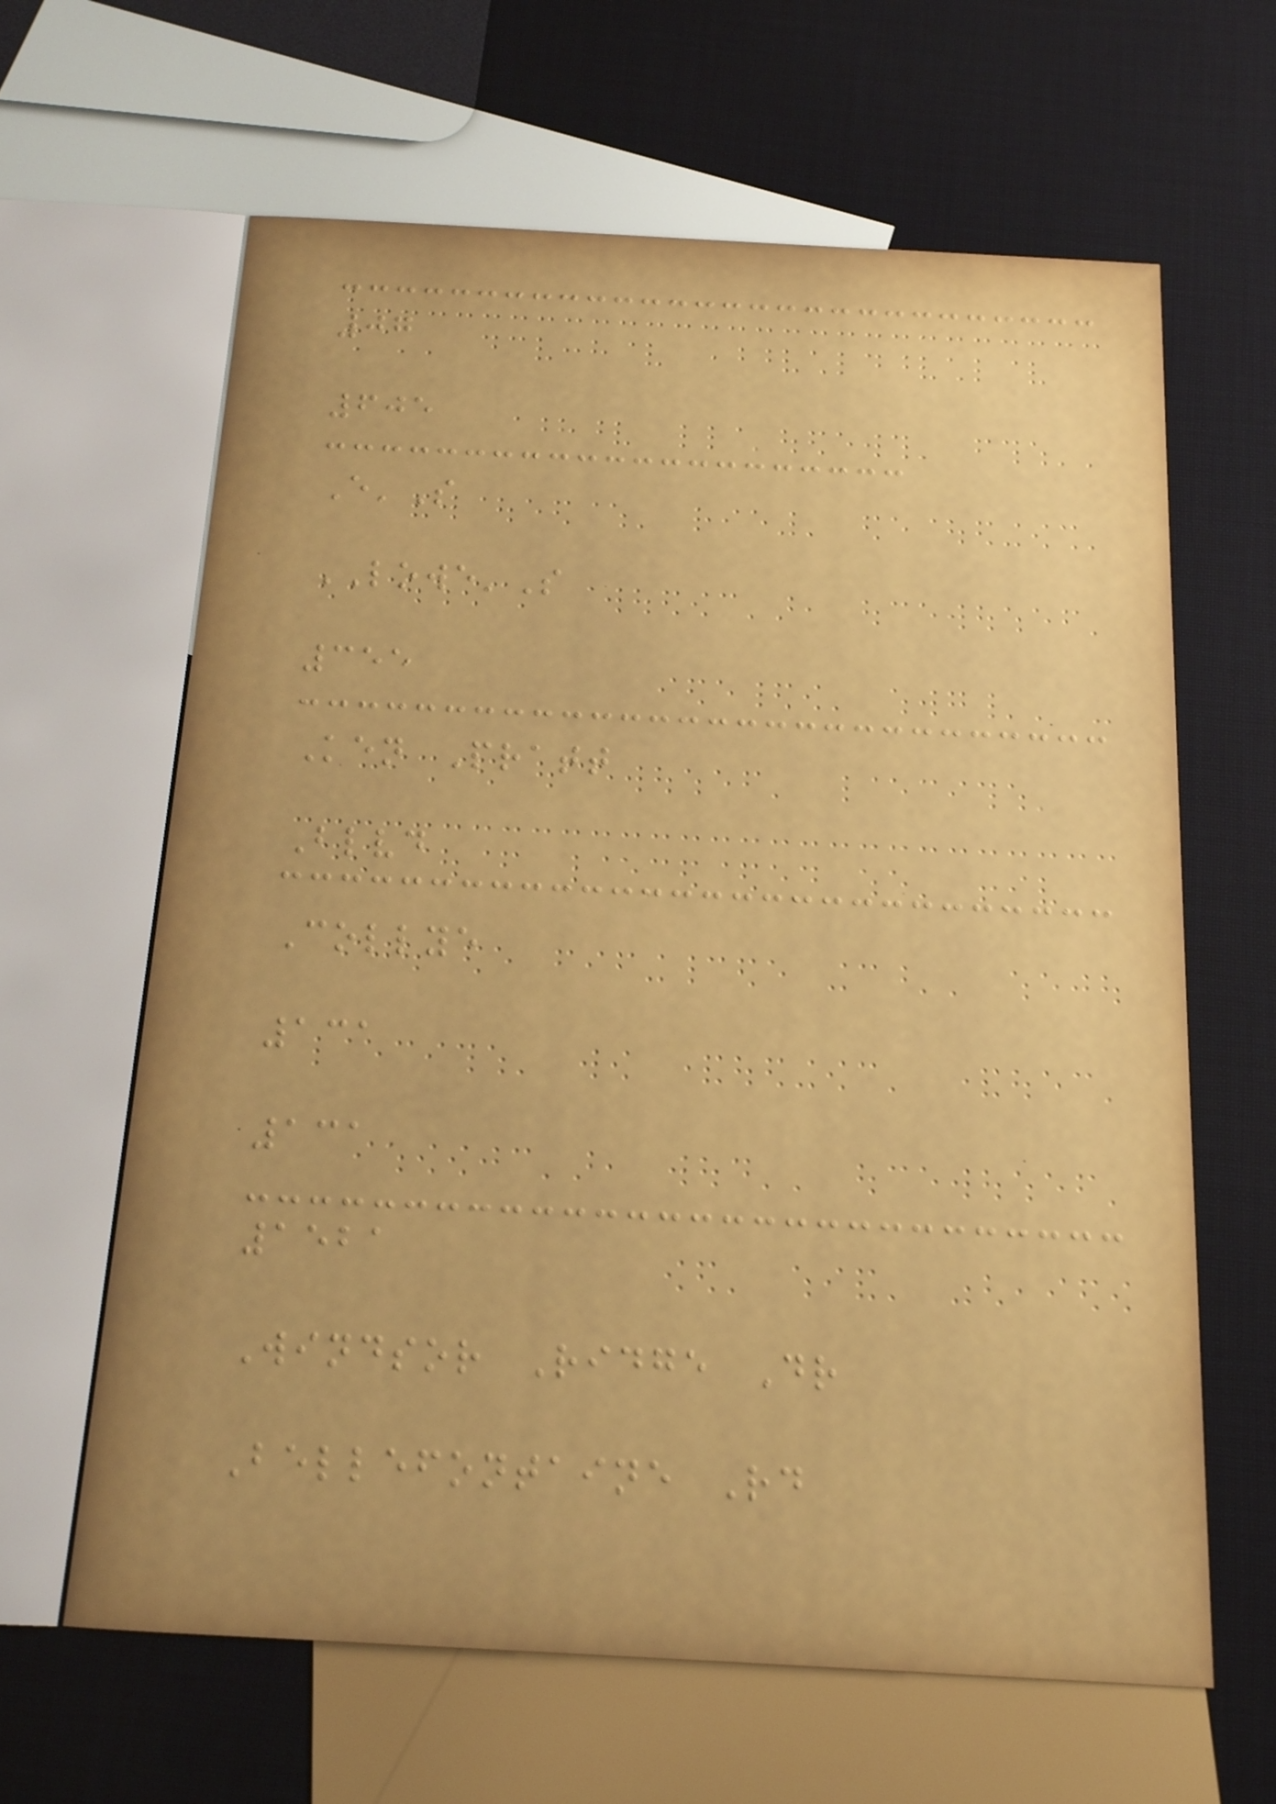07
605
E'S
LOWE'S
355
Ken Pratt
Blvd
Collye
131
131
1521
Windsor Ridge Dr
Bellefontaine Rd
